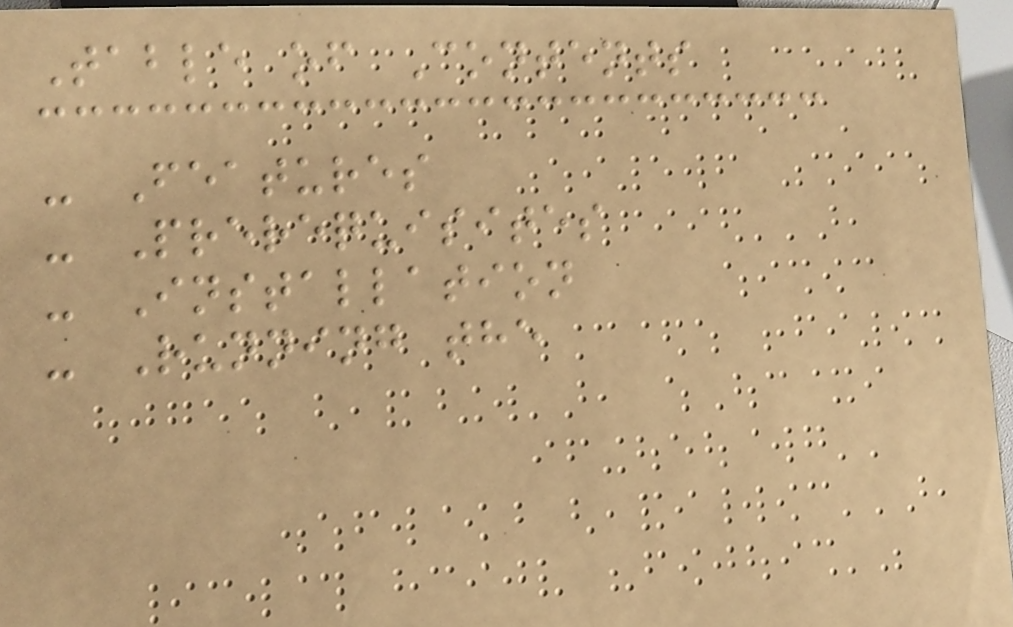Table of Contents
- Features
- Prerequisites
- Installation
- Running the
